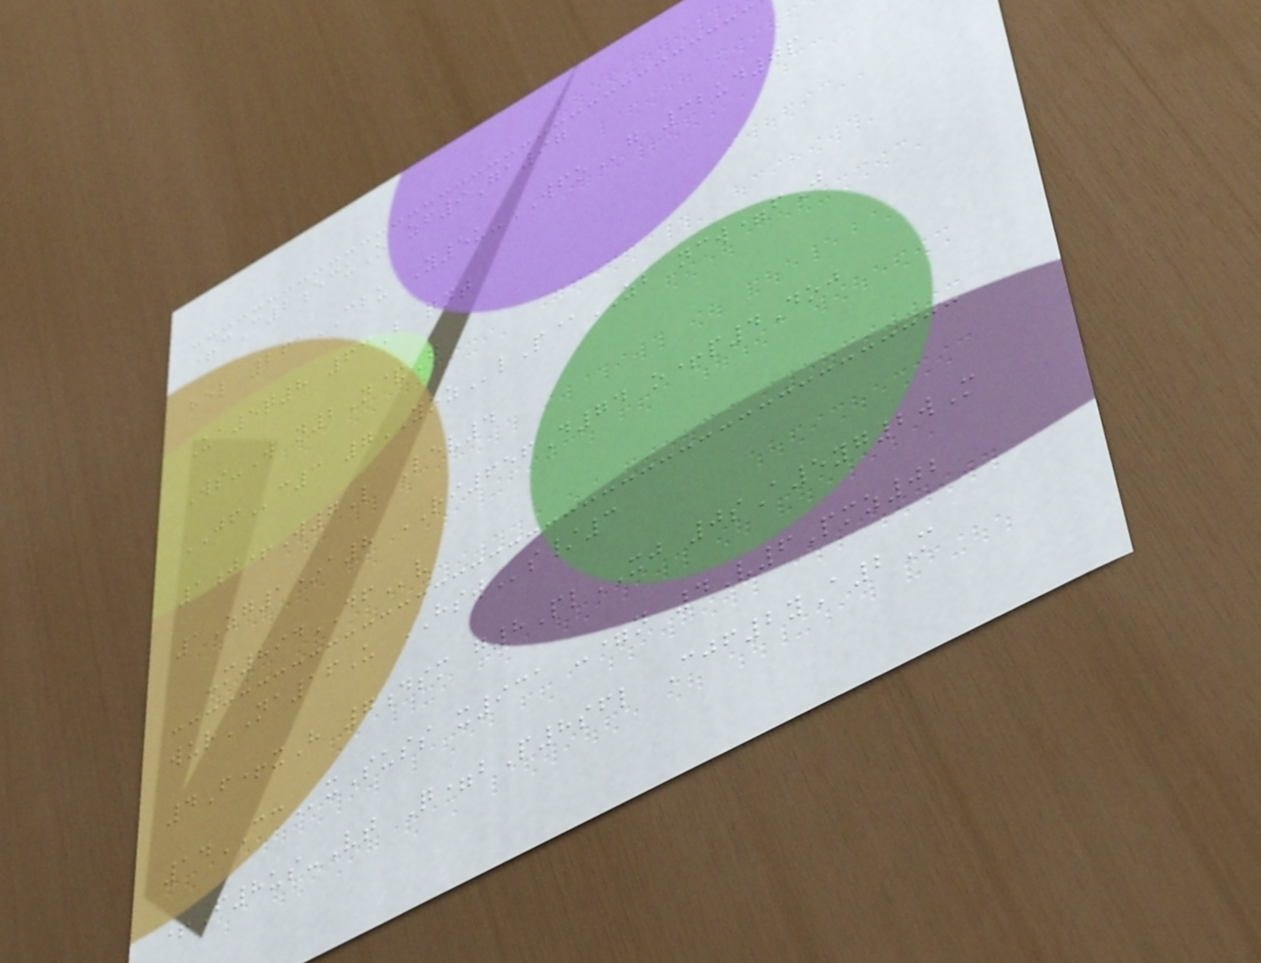+cC2ecuO zf9Ga97
hel 261CBU Y5u-WFOg 32ud7p
Ua5q8 63B qnt
Ws-W n2N&G
JFc3 7YOZlP@ZB ncw=fJ
1j+W7L Lev4
1Zg1*a8 RI656D74 o+p4Doj
-m894DFv
wurNA16U HSWs/3
4F+xH 7dsm g8PlXJ 0sA5yg2wM
14CCxSuss x931 -=n 4V6Pmz02
+F8us-Vt Q=bP8sfl Cjf2yA2M
